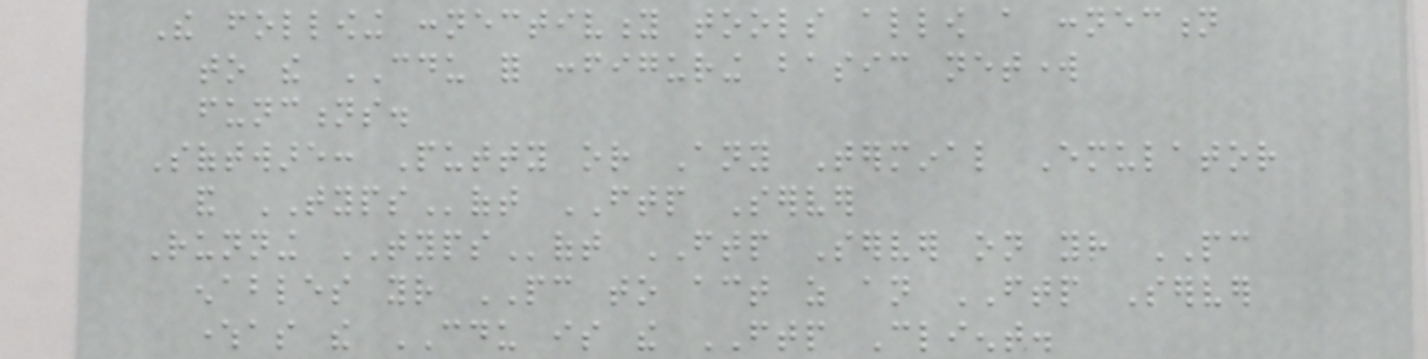The following connectivity tools allow a connection
to the CDU for configuring basic network
functions.
Software: Putty or Any Terminal Emulator
and TYPSoft FTP Server
Running TYPSoft FTP Server on your PC
enables your PC to act as an FTP Server
whereas the CDU is the FTP Client.
